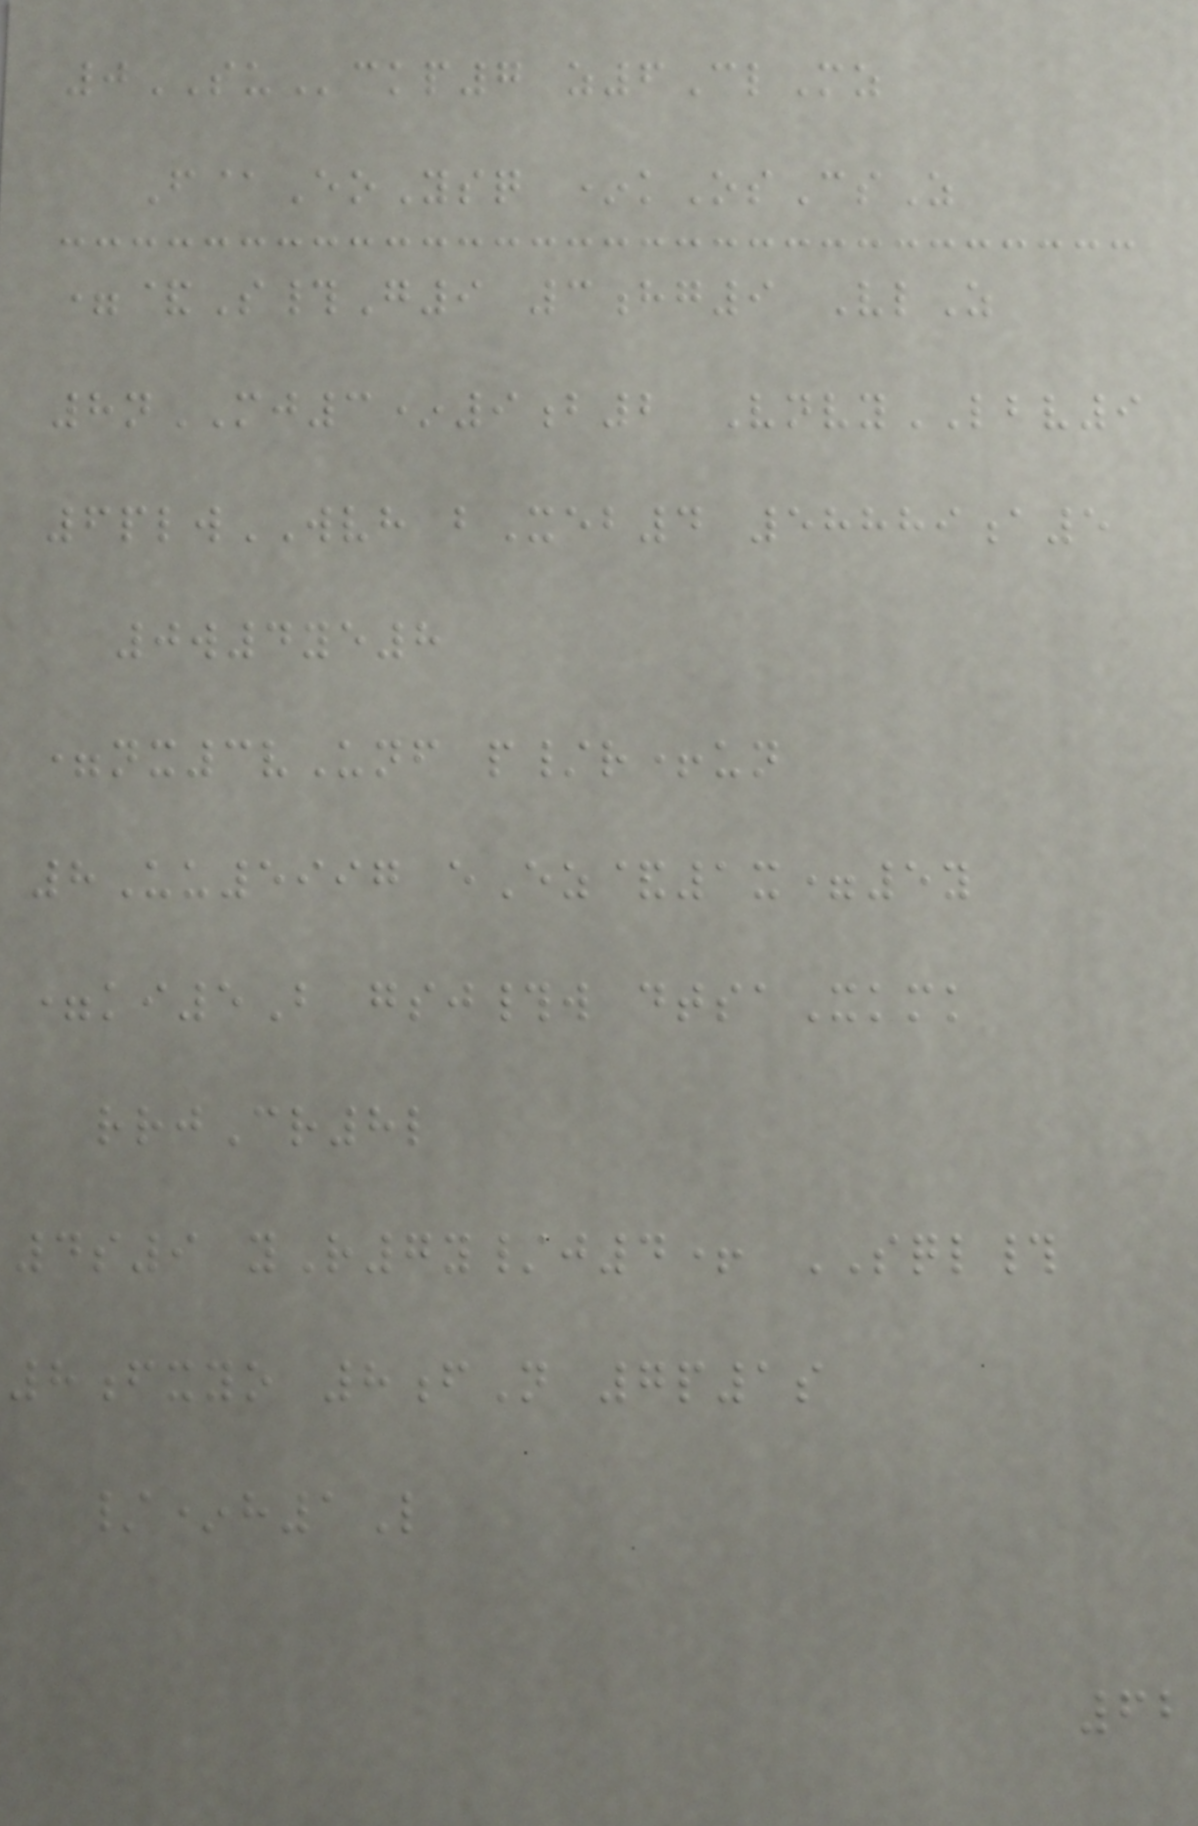0SUckp7 z6ClMz
F@EoYsq *kOsCsZ
=&S#G9 3hg9 VlZ
8nMJ3*9b2 VnvyLBV9
6plwWVH bXeb4 58889a5
0w4ye8
=nx3vUnf p/r+un
8Uu5997 eEz&1x=5y
=ki5B gsj#w dtsaXkmk
rrjCr8l
4s9 yR7y/j4+ SQL#
8fxyo 8fN 7p1s
/*h1L
62
